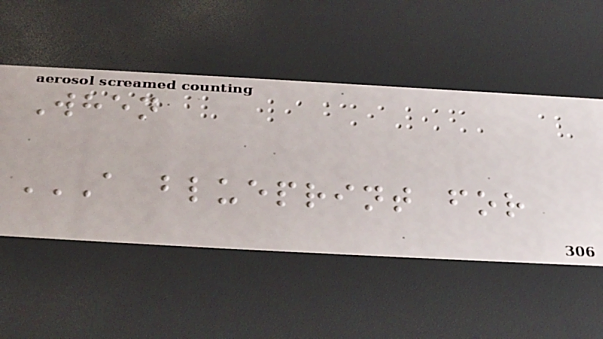When
A BLUEPRINT FOR
